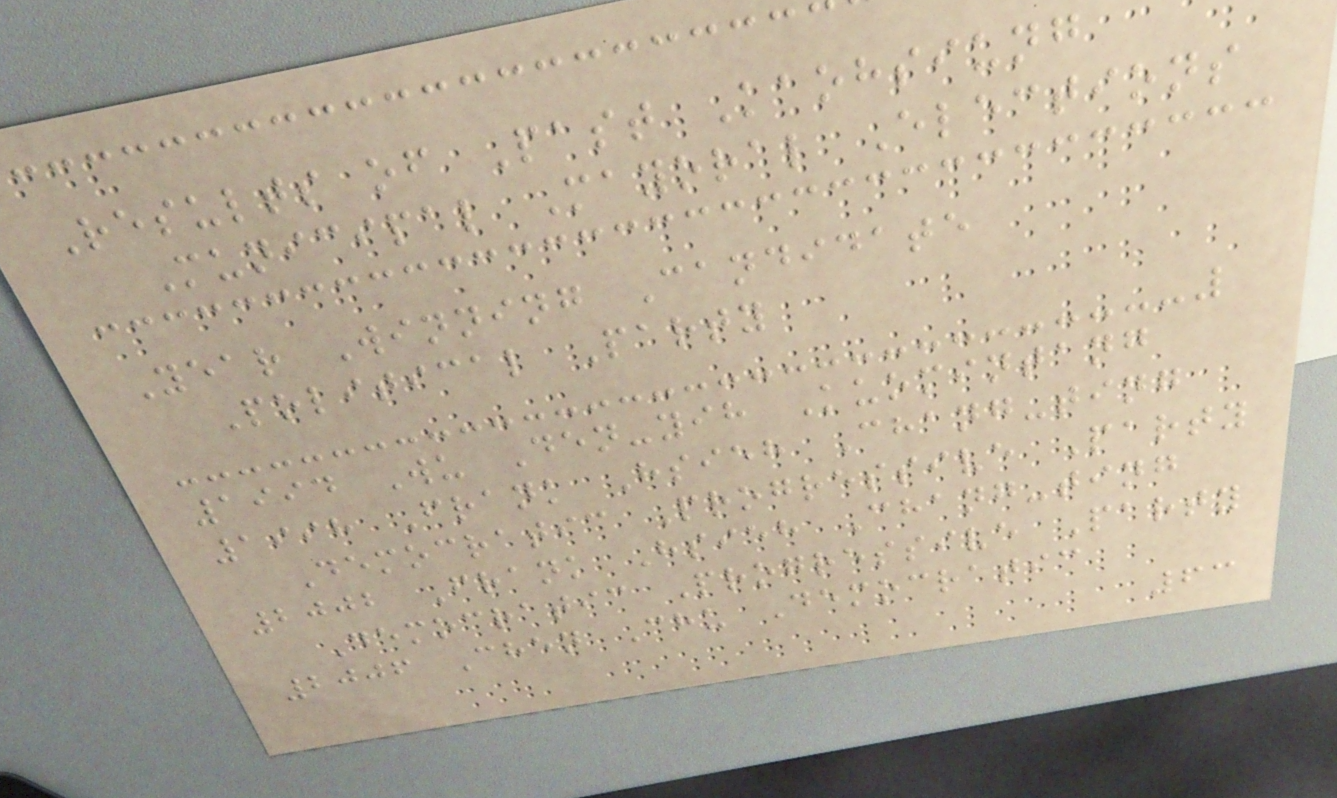Results of Past Kaohsiung
Municipal Mayoral Elections
Year Winning Candidate
Political Party
1994 Wu Den-yih Kuomintang
1998 Frank Hsieh Chang-ting
Democratic Progressive Party
2002 Frank Hsieh Chang-ting
Democratic Progressive Party
2006 Chen Chu Democratic
63
